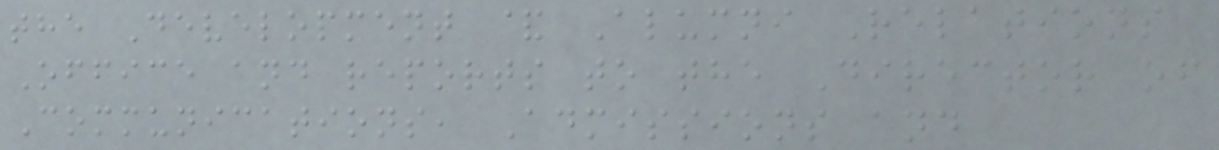the Development & Alumni Relations
Office and reports to the Director of
Communications, Admissions and
